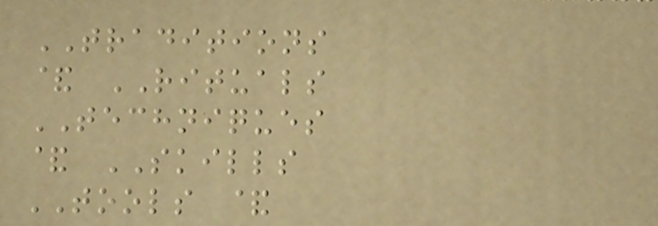TRADITIONS
& RITUALS
TECHNIQUES
& SKILLS
TOOLS &
